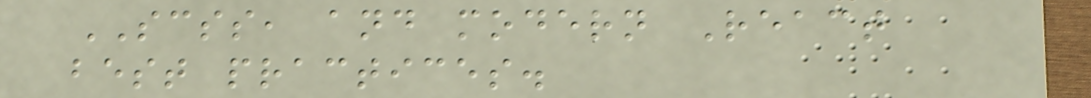SCSS, and modern React
best practices.
